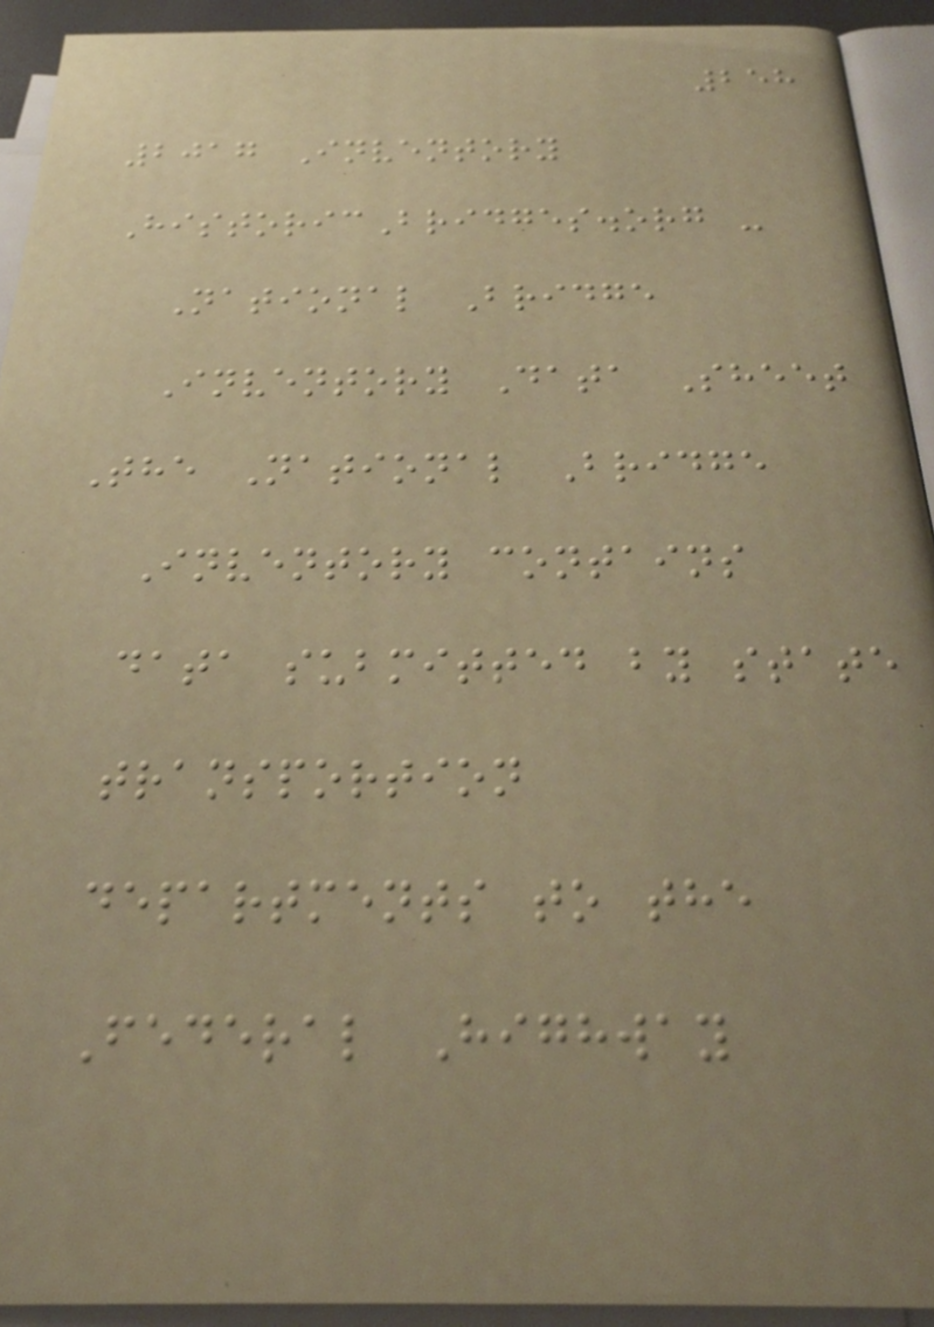258
2017 Inventory
HistoricBridges.org -
National Bridge
Inventory Data Sheet
The National Bridge
Inventory contains
data submitted by state
transportion
departments to the
Federal Highway
